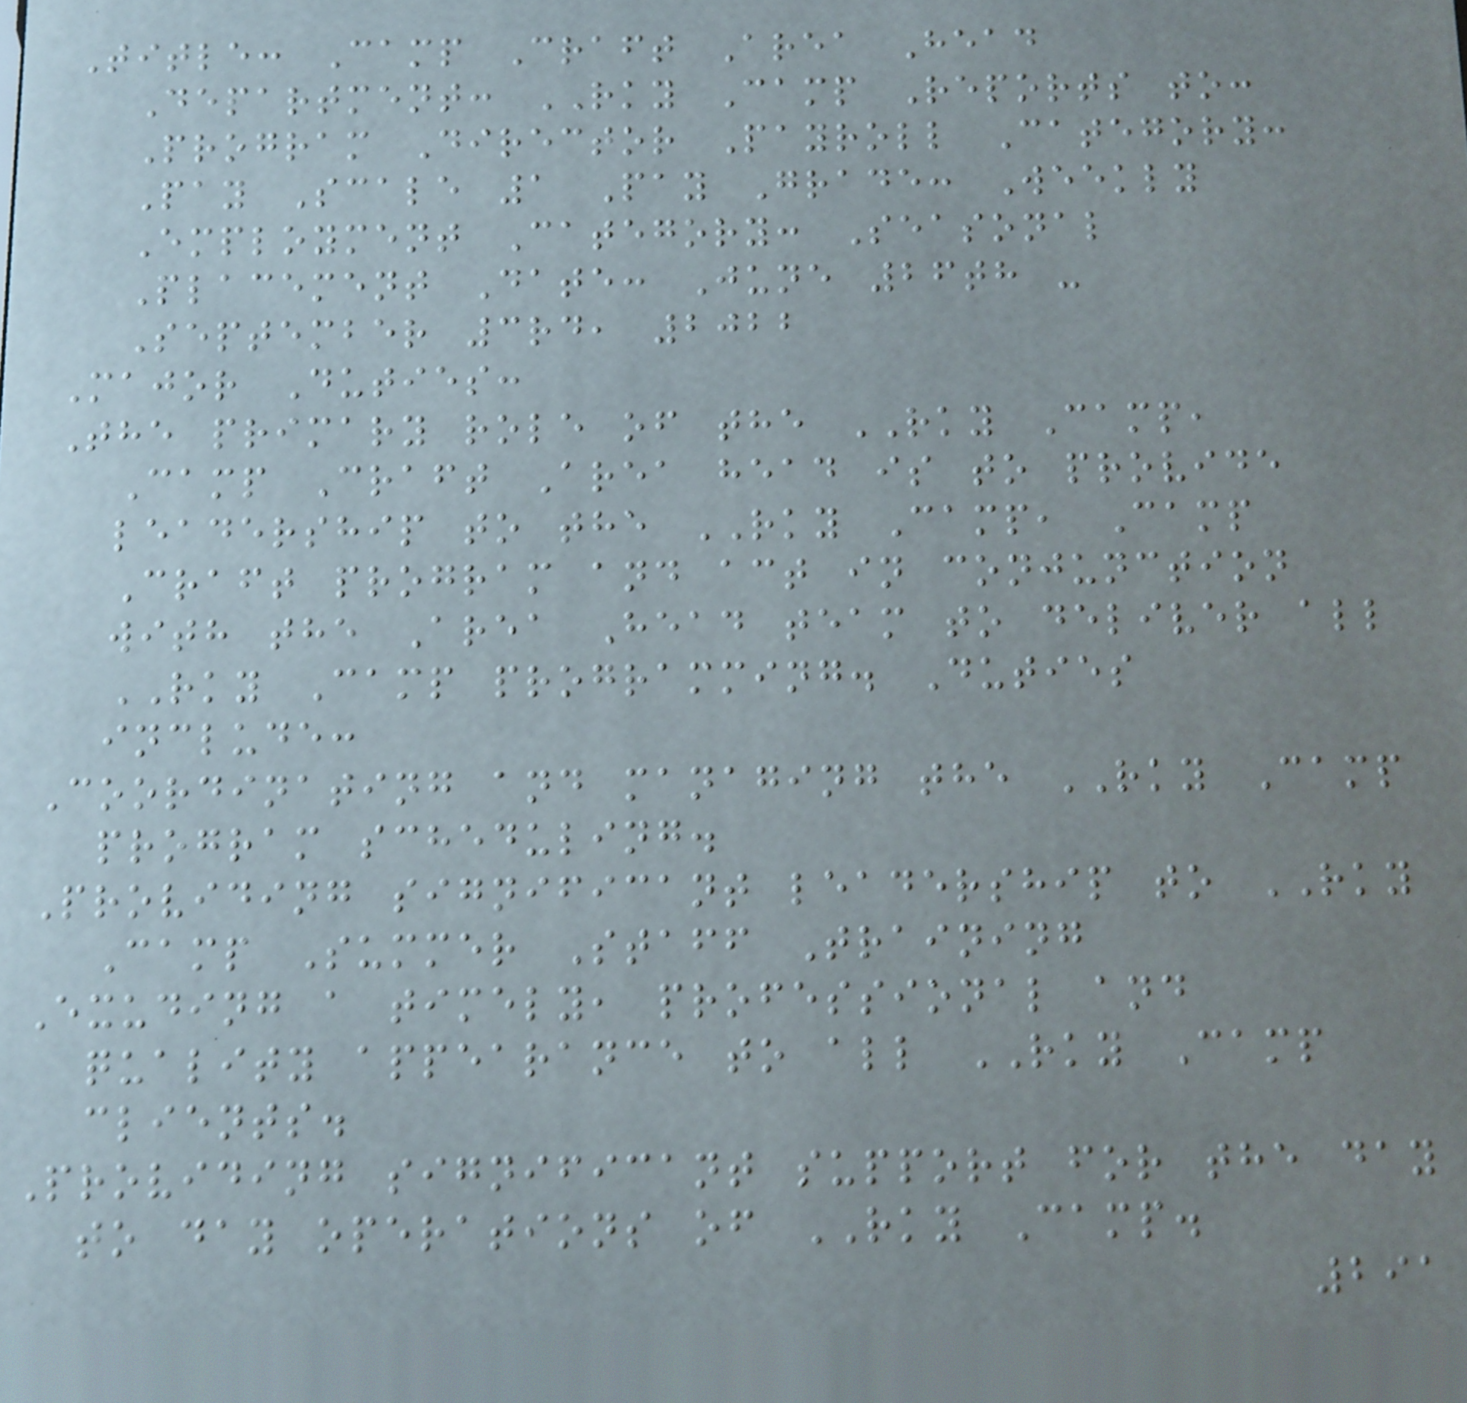Title: Camp Craft Area Head
Department: RKY Camp Reports to:
Program Director Payroll Category:
Pay Scale 1 Pay Grade: Weekly
Employment Category: Seasonal
Placement Date: June 26th -
September 3rd, 2022
Major Duties:
The primary role of the RKY Camp,
Camp Craft Area head is to provide
leadership to the RKY Camp, Camp
Craft program and act in conjunction
with the Area Head team to deliver all
RKY Camp programming. Duties
include:
Coordinating and managing the RKY Camp
program scheduling.
Providing significant leadership to RKY
Camp Summer Staff Training
Exuding a timely, professional and
quality appearance to all RKY Camp
clients.
Providing significant support for the day
to day operations of RKY Camp.
291
